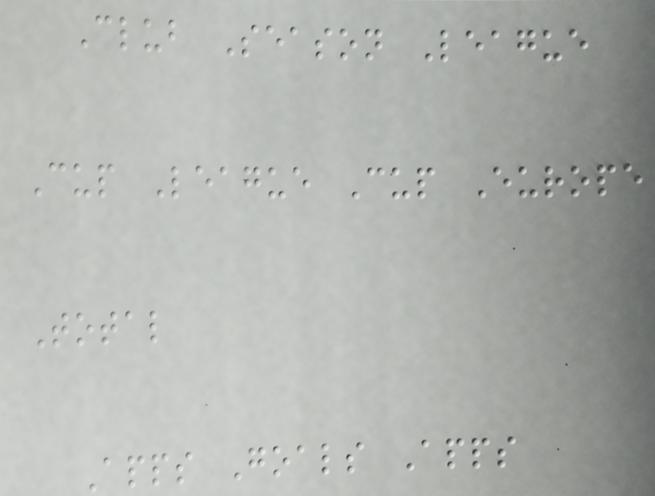Club Season League
Cup League Cup Europe
Total
Apps Goals Apps
